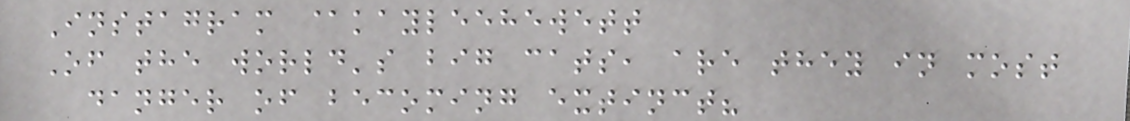Instagram @kayleehewett
Of the world's big cats, are they in most
danger of becoming extinct?
